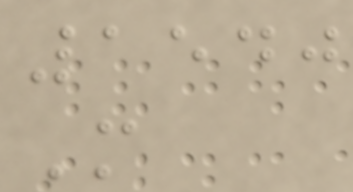1540
M
